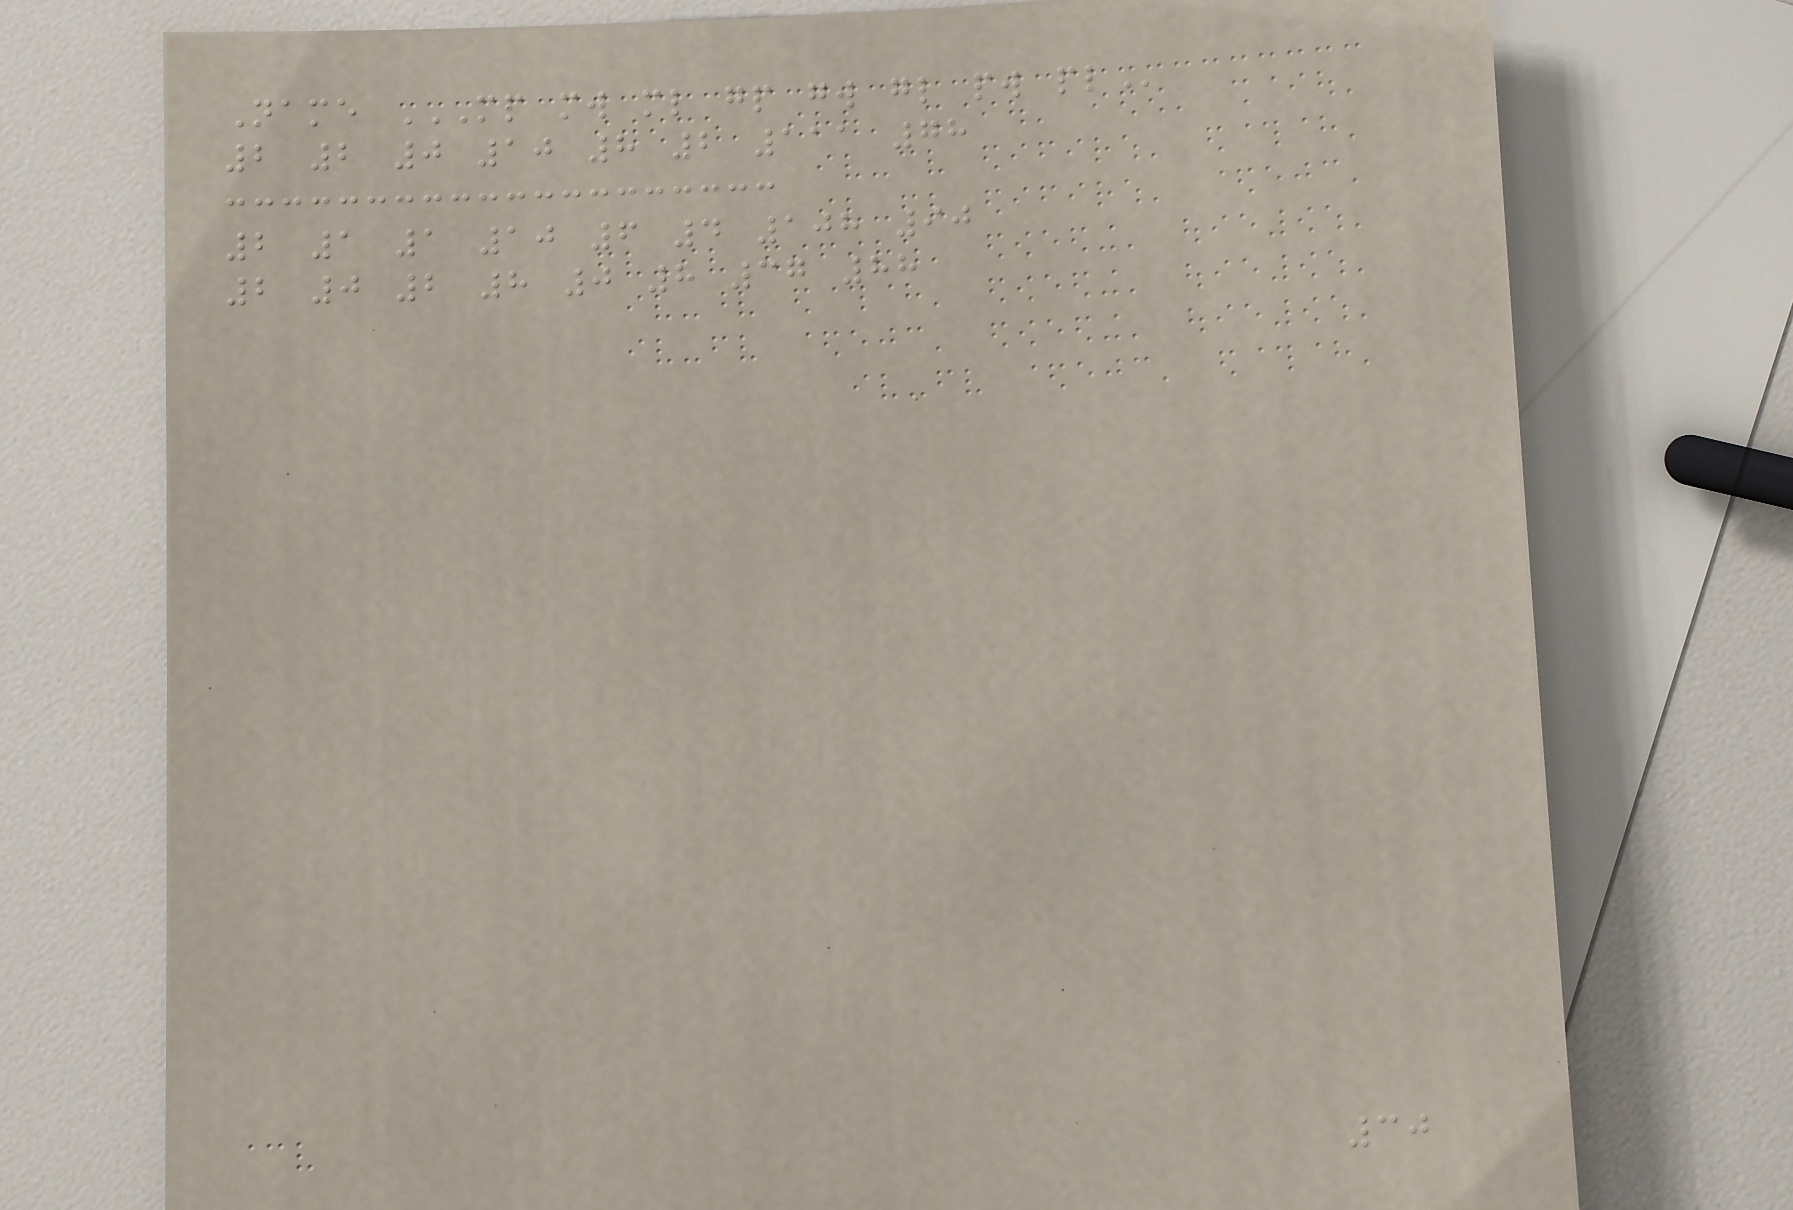Name MP MW ML GP GW GL PW PL
2 2 0 10 8 2 111 78
2 1 1 10 6 4 108 90
2 0 2 8 0 8 37 88
30
